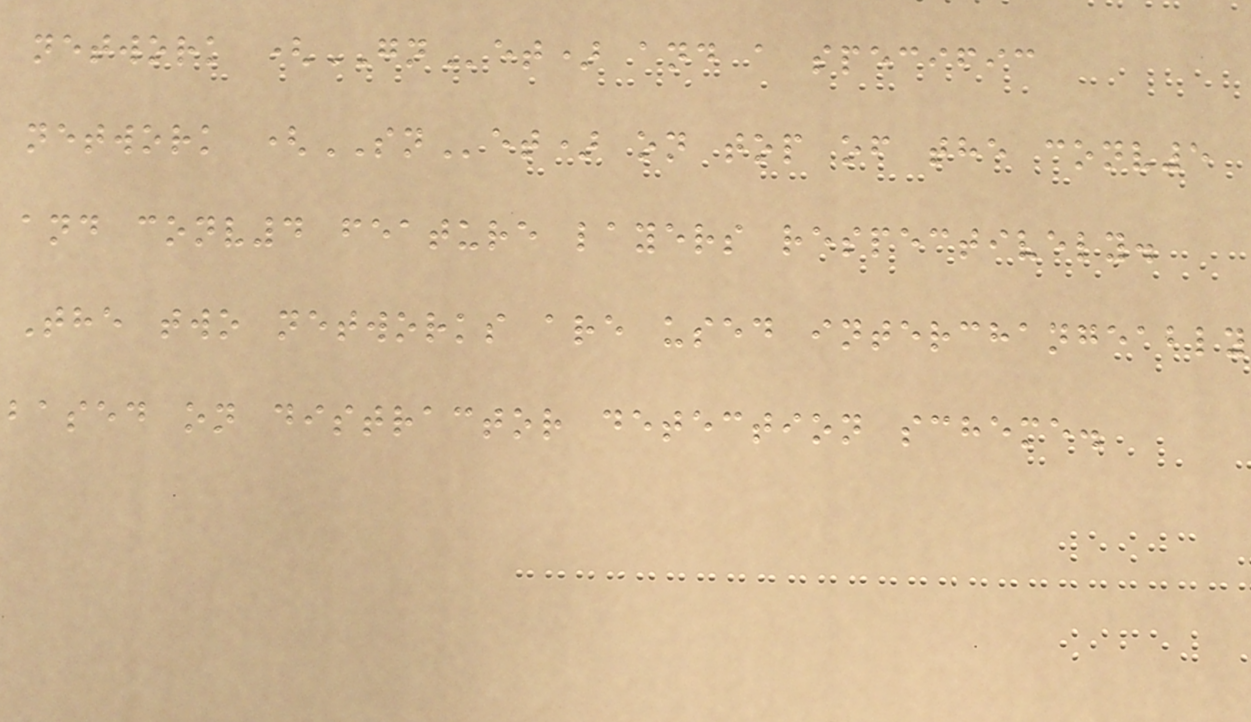network (GNet) and a specific
network (SNet) on top of the conv5
and conv4 feature layers respectively.
The two networks are used interchangeably
based on distractor detection scheme.
